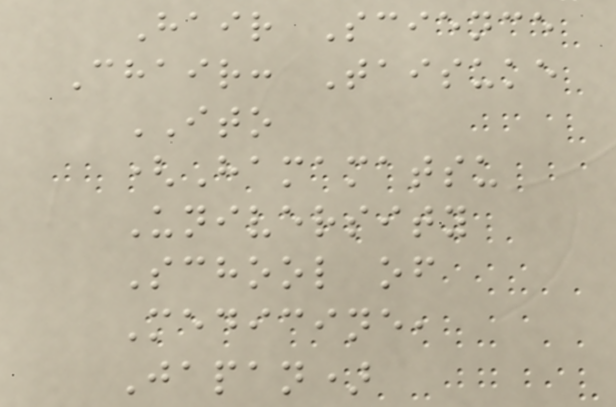Hair Science
Chair: Taisuke
ITO
(Hamamatsu
University
School of
Medicine,
Japan)
